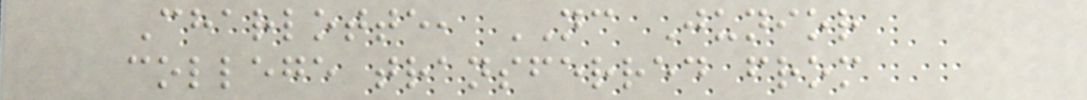Charlotte, NC Junior
college transferred from
